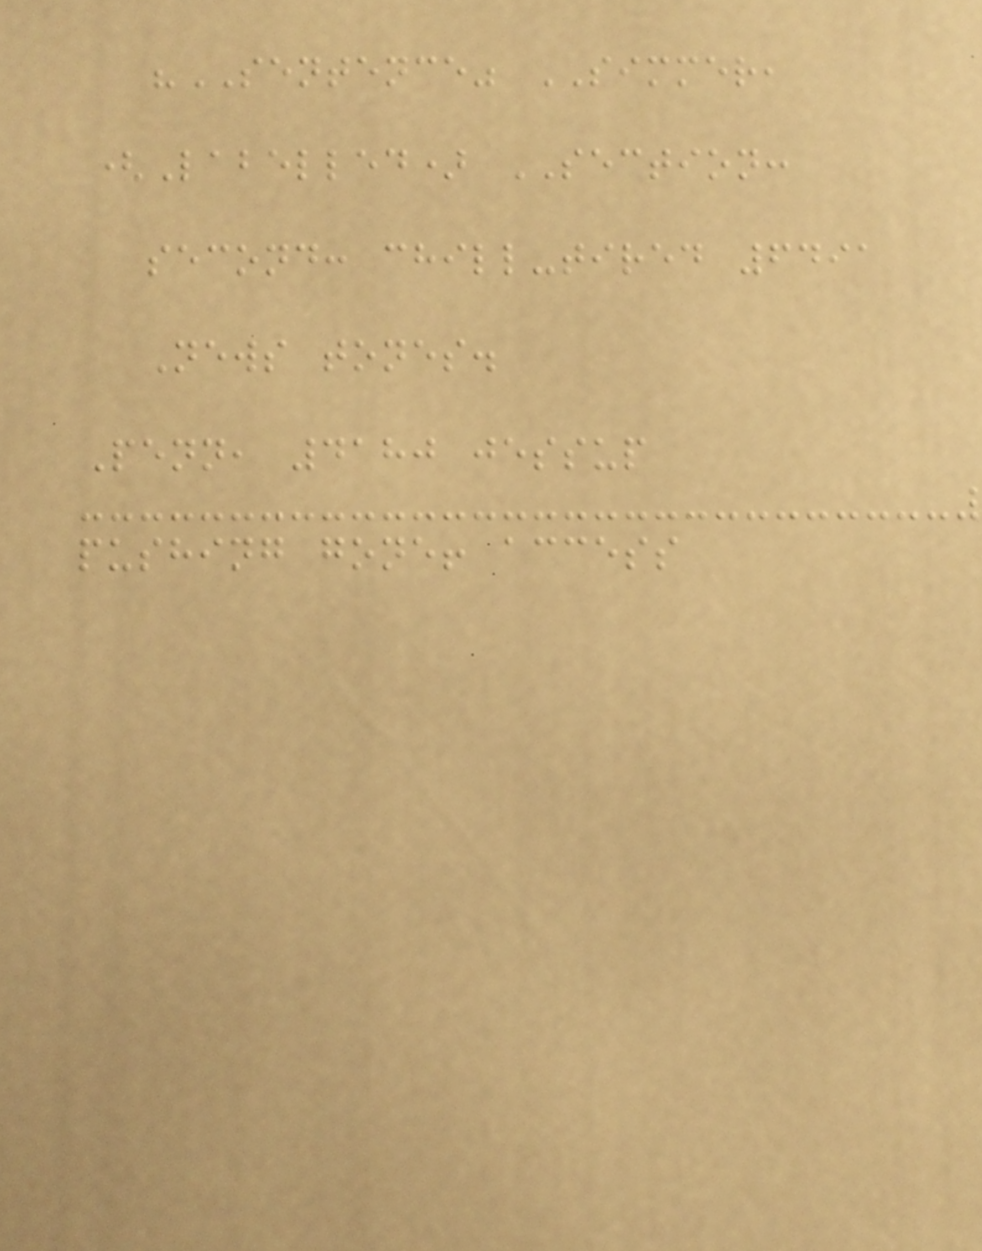"SENTENCE" SIMMER,
(Labelled) SECTION:
second: chill-tired 6491
News tones.
Penn, 4180 jessup
pushing gone! access
